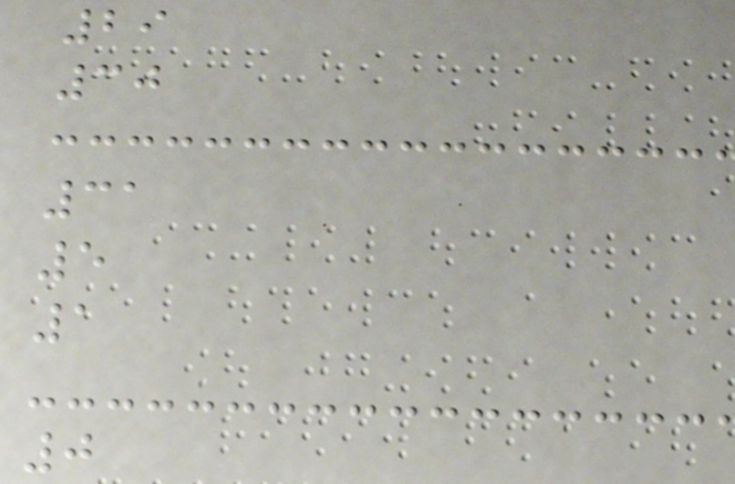29
30
31
5
1
0
